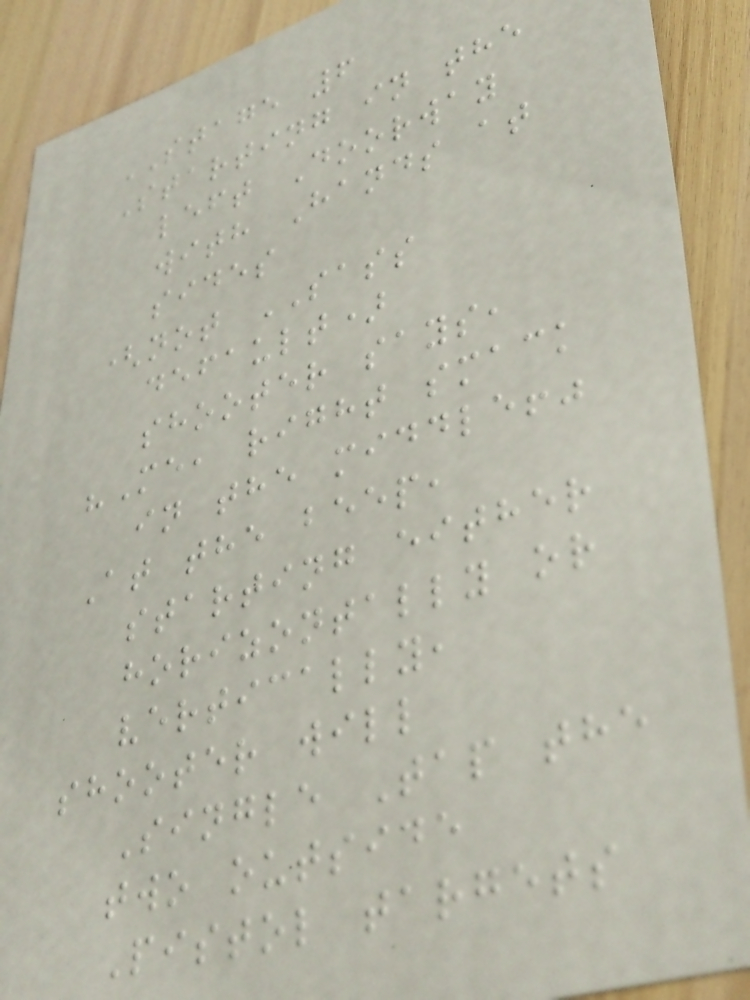STAGE 6
Starting in the
left Doorway
with Hands at
sides
(not SASS
default)
shooter says,
"Me, right smack
in the middle!"
At the beep,
starting either
horizontally or
vertically,
shooter will
Single Tap the
two outside
Pistol targets
